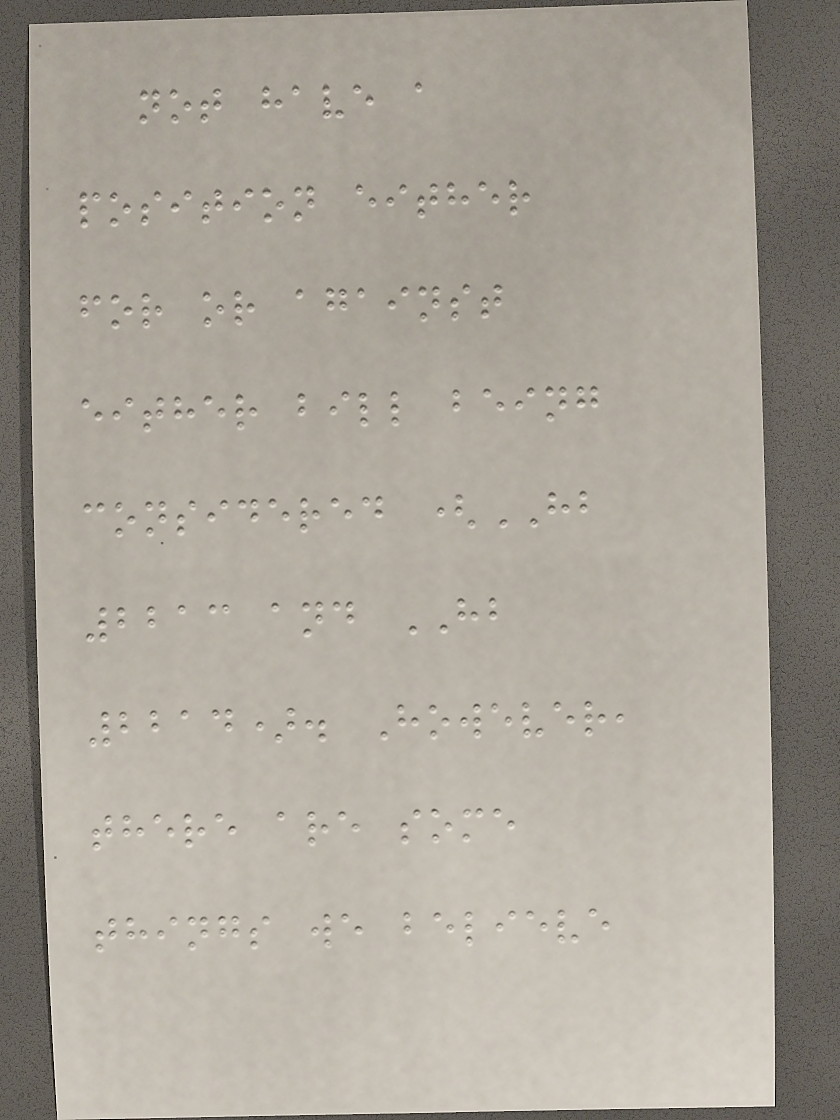not have a
position either
for or against
either bill being
considered (HB
2213 and HB
2214). However,
there are some
things we believe
